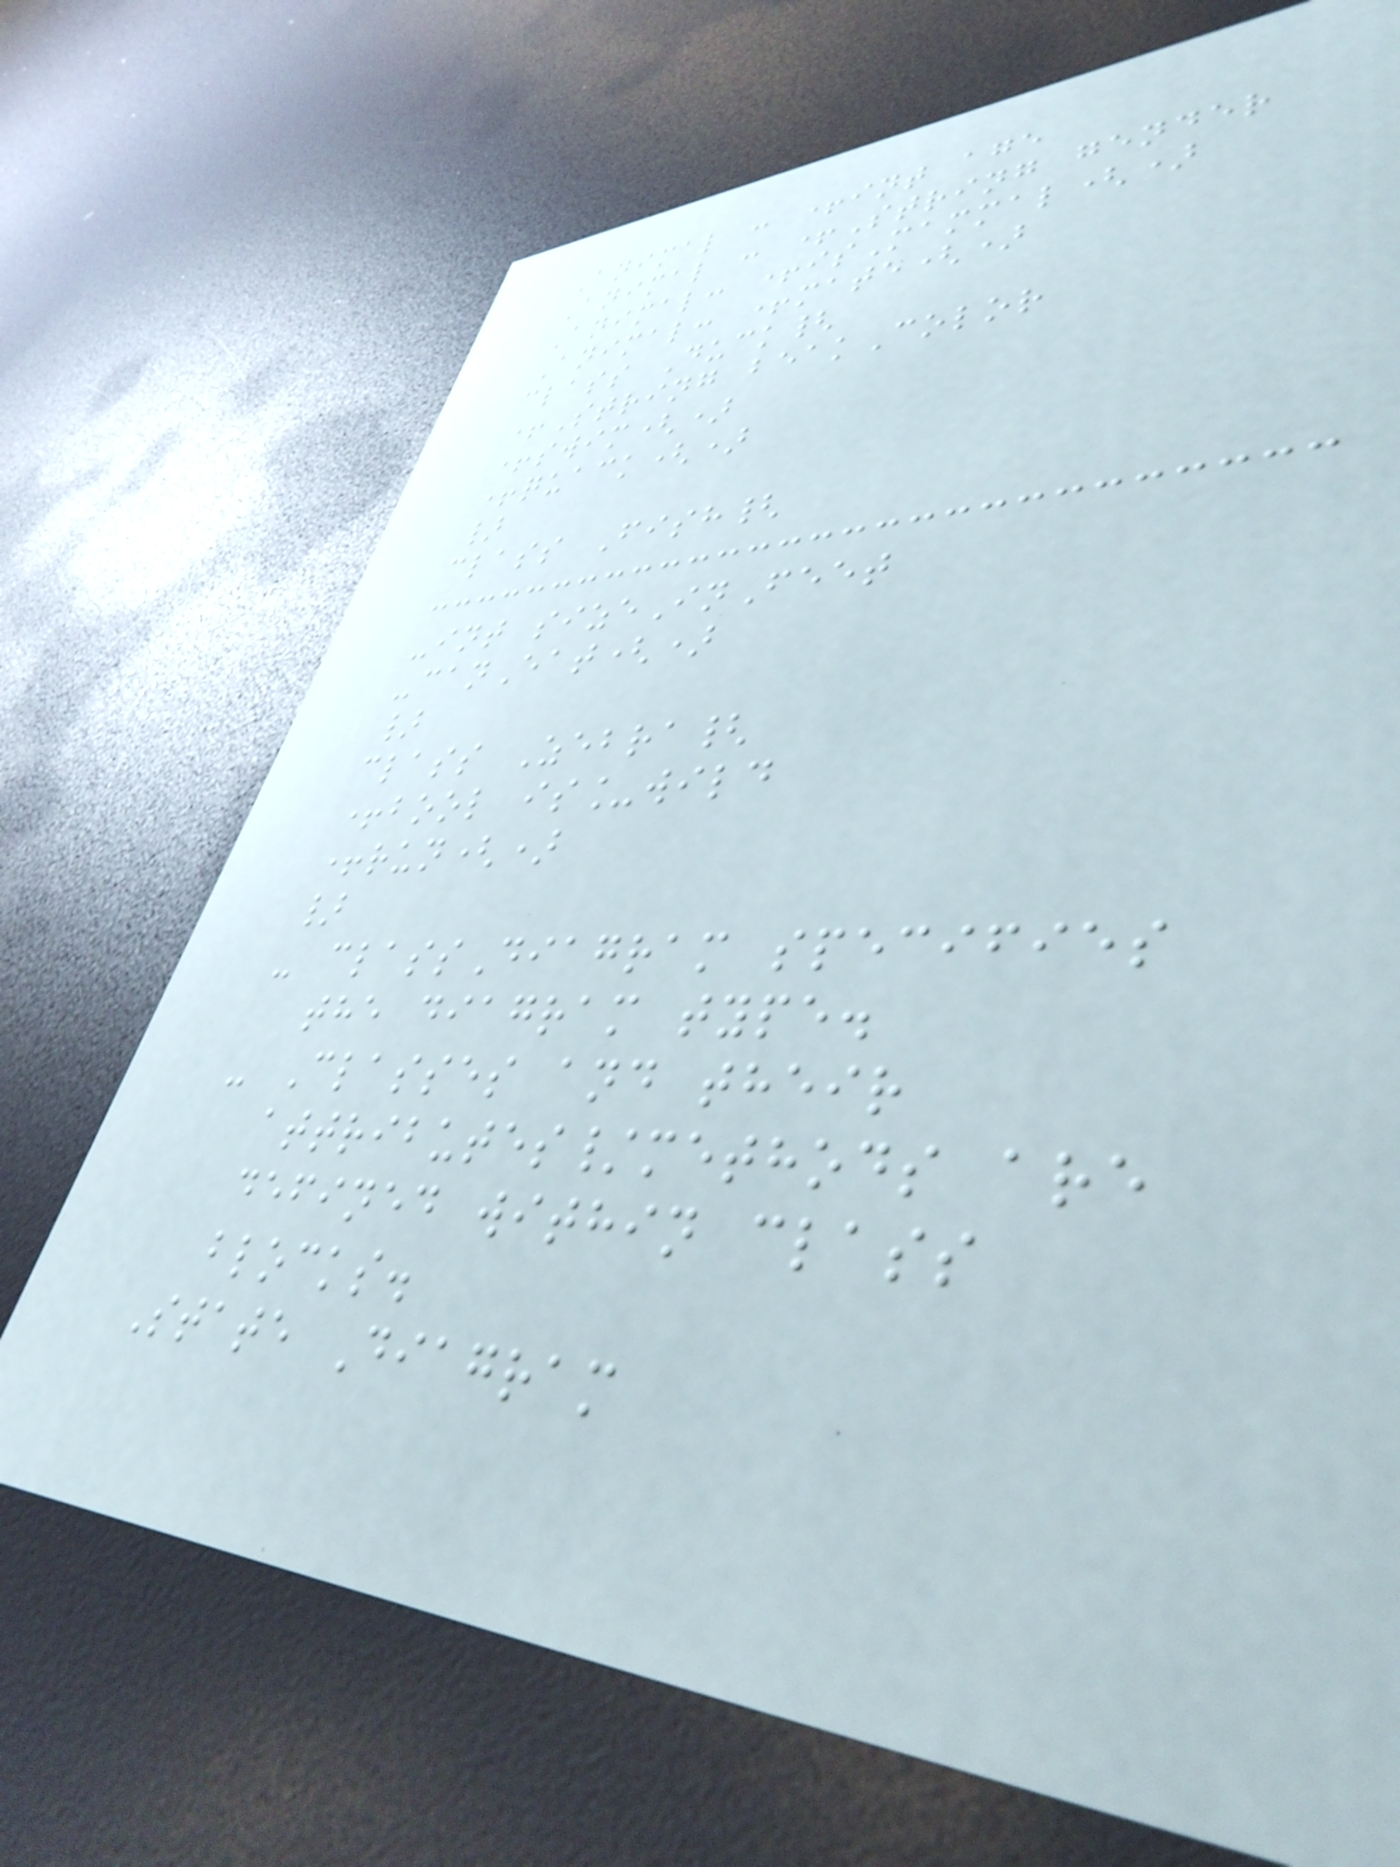Animal : +int age
Animal : +String gender
Animal: +isMammal()
Animal: +mate()
class Duck{
+String beakColor
+swim()
+quack()
}
class Fish{
-int sizeInFeet
-canEat()
}
class Zebra{
+bool is_wild
+run()
}
- classDiagram specifies
the diagram type.
- Classes and their
attributes/methods are
defined within class
blocks.
State Diagram
